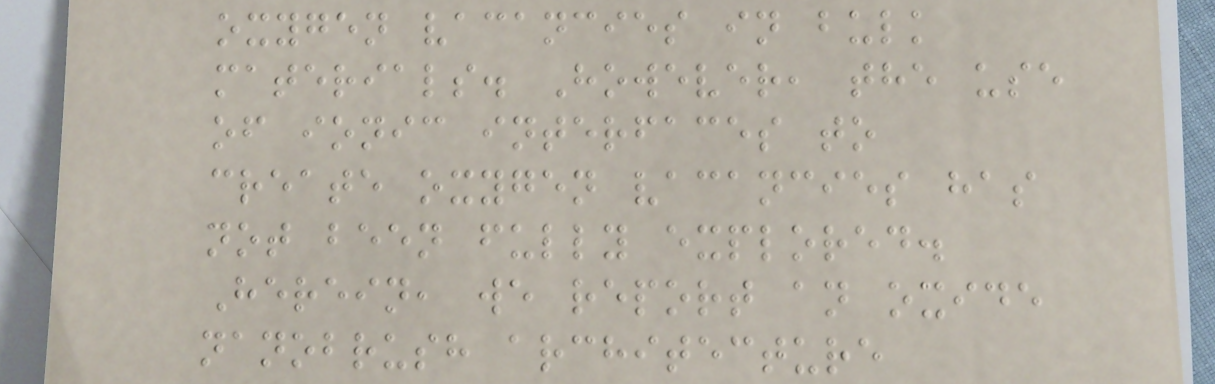oxygen vacancies in bulk
materials. However, the use
of ionic interfaces to
create oxygen vacancies has
not been fully explored.
Herein, we report an oxide
nanobrush architecture
